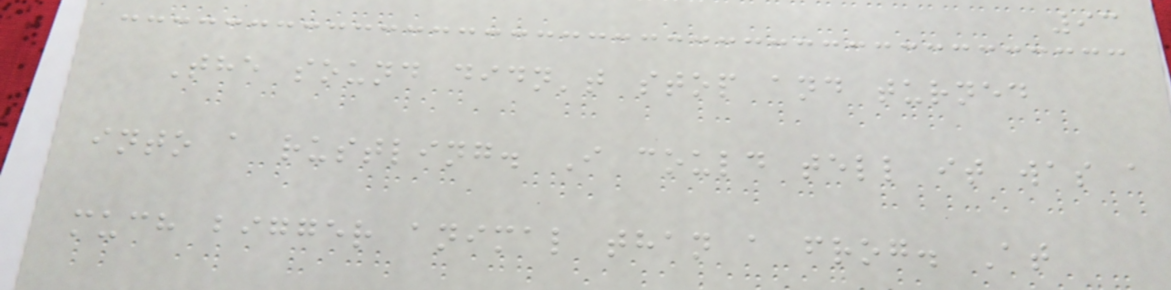93
The sound didn't stop and turned
into a rustling. I could tell it was a
much bigger animal than a frog. At
